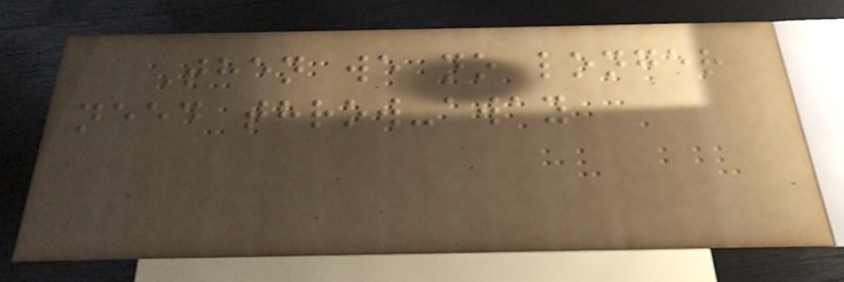Then we no longer
need throw-away
